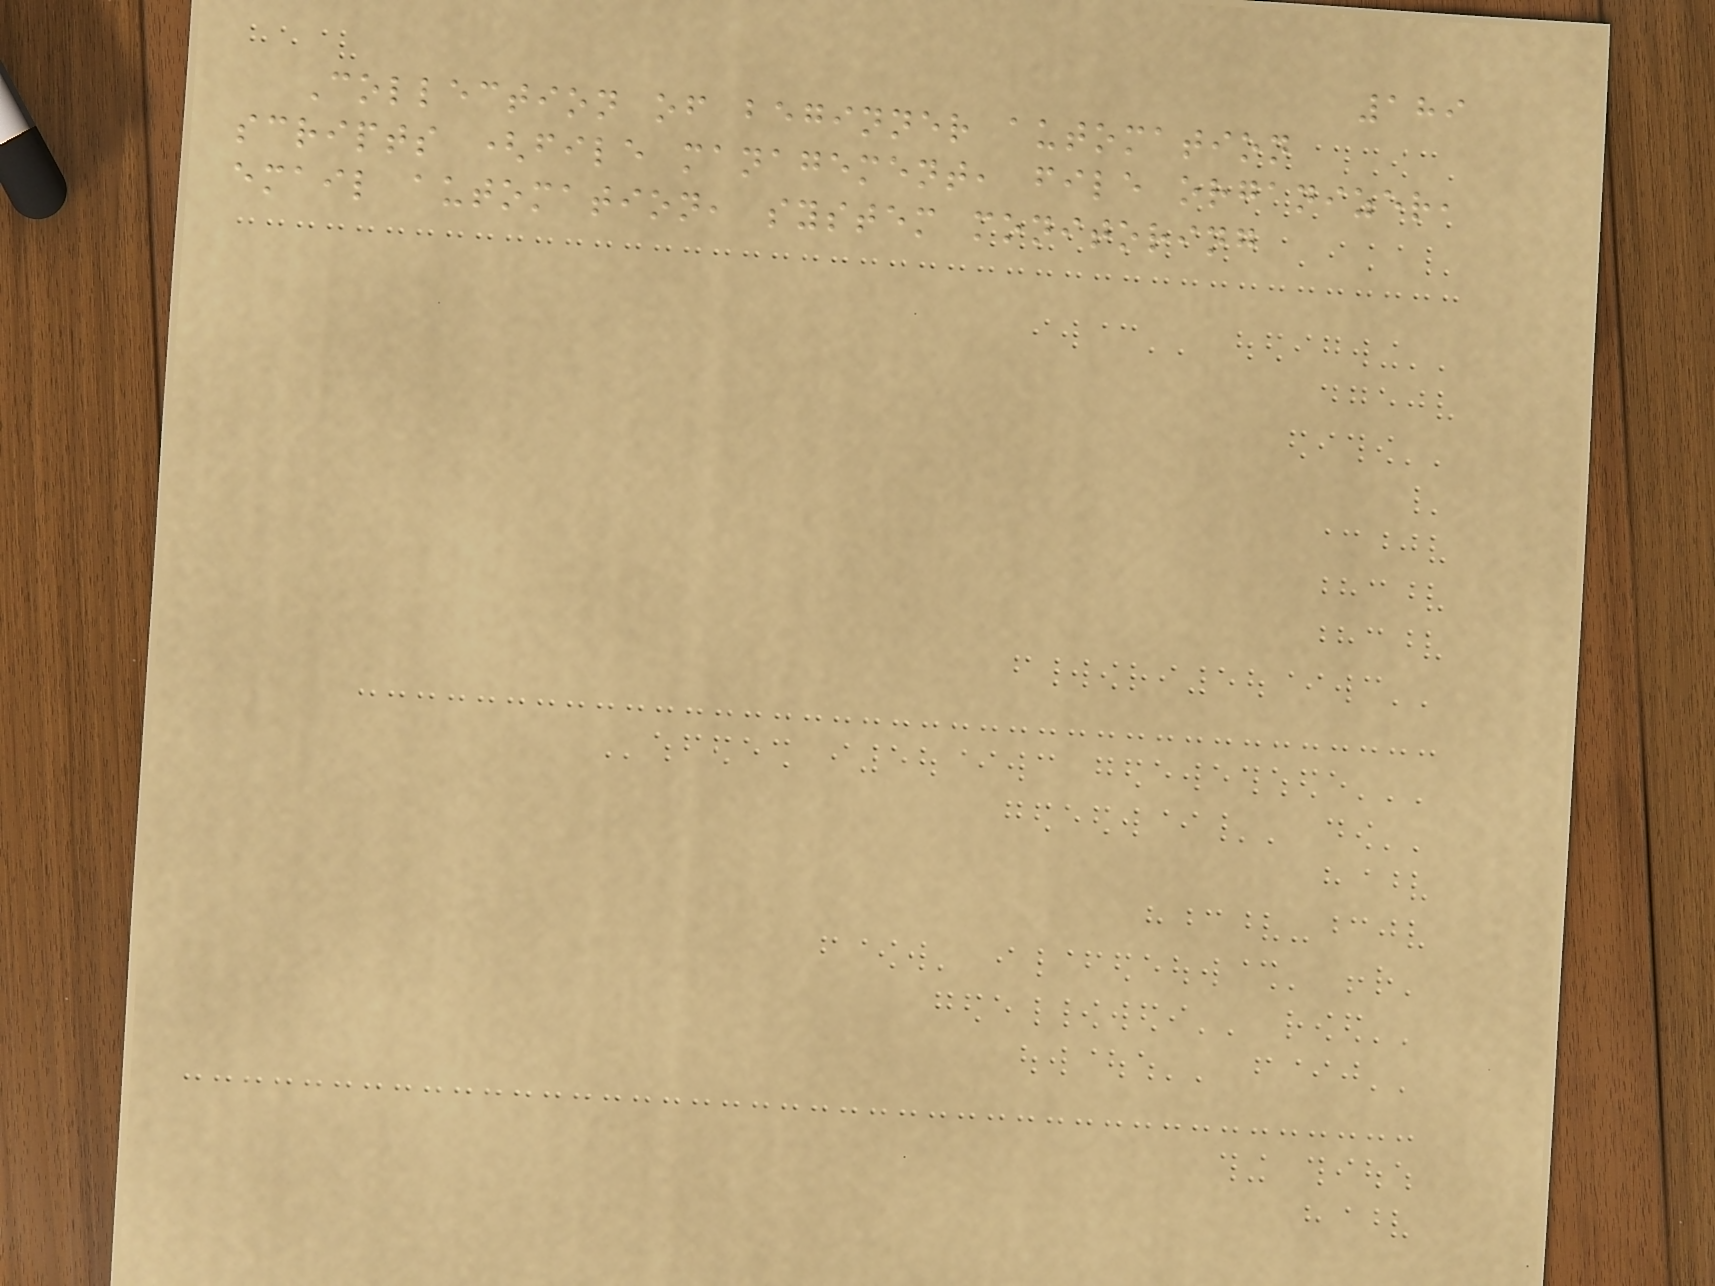189
Collection of beginner automation
scripts (file management, file organizer,
email automation, system monitoring
